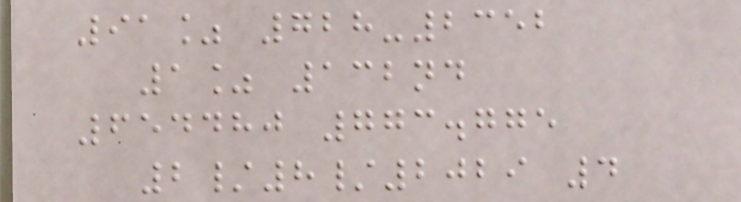91% 728-2352
1% 132nd
654480 773.775
2/8/2029 4
